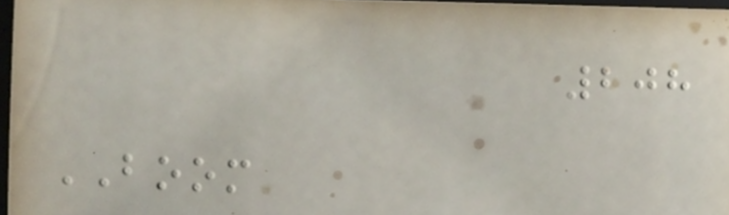208
BOOM
